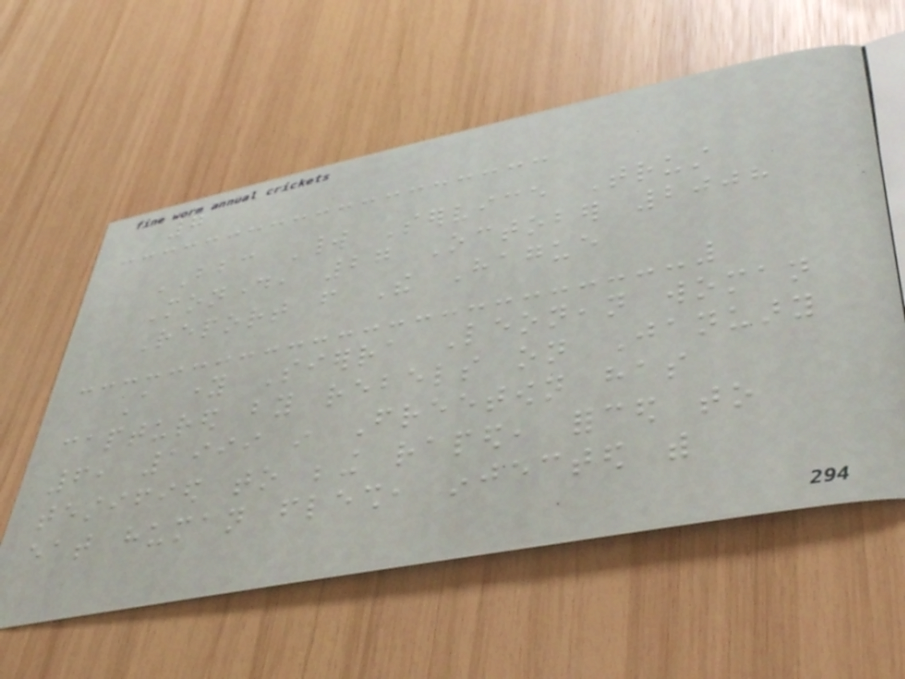7
BBC World Service Trust
Monday, 27 October 2008
Report from The Hague
A young Sierra Leonean woman
captured by rebels on January
6, 1999 in Freetown has
testified to being raped, forced to
eat human flesh, injected with
